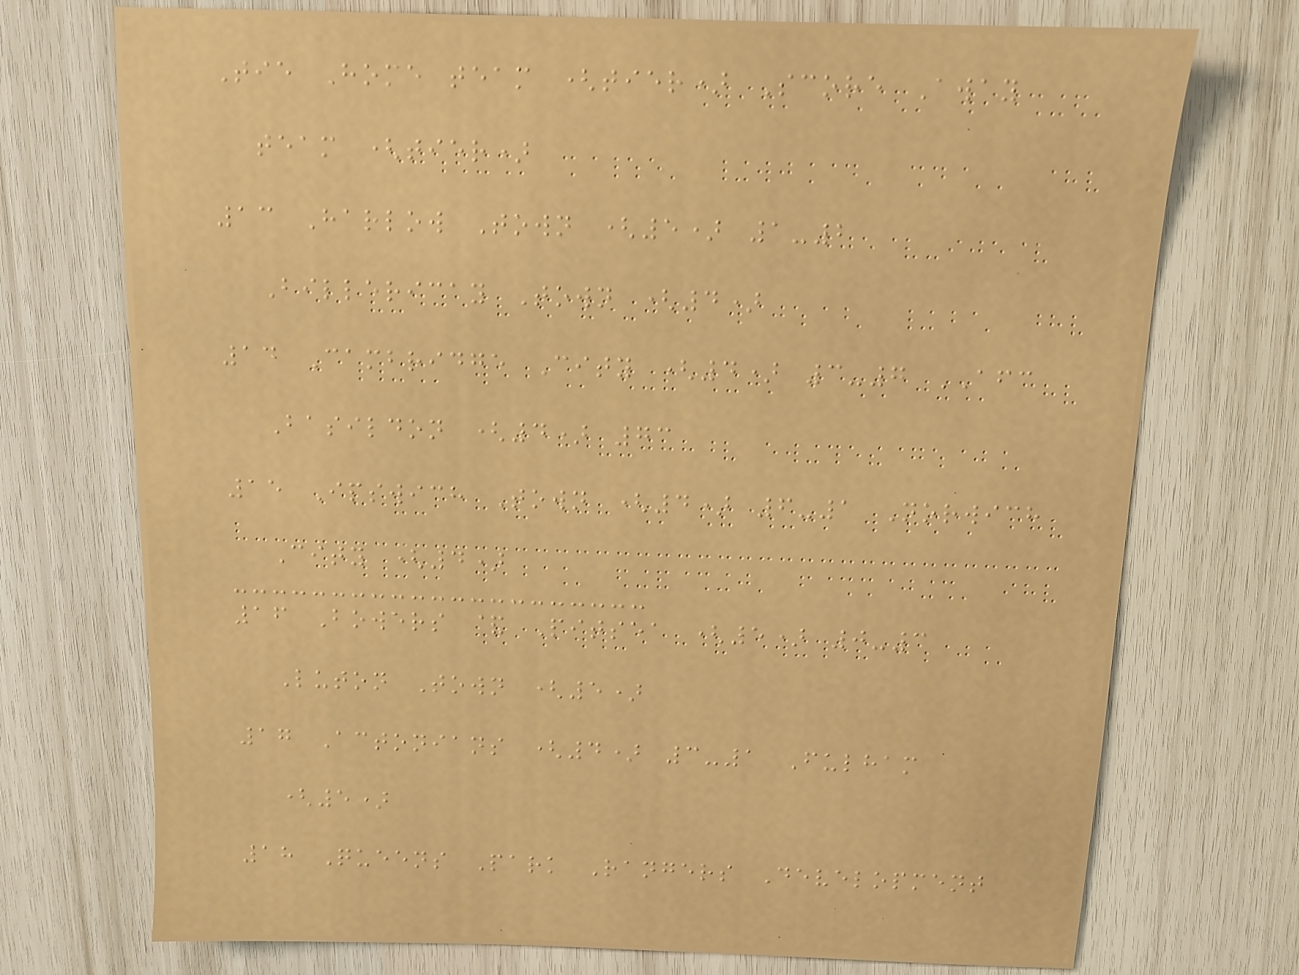Tie Home team (tier) Score Away
team (tier)
13 Harlow Town (5) 1-2
Billericay Town (4)
14 Cambridge City (4) 3-7 AFC
Basildon (4) 73
15 Ipswich Town (4) 6-1 Norwich
City (4)
16 Bowers & Pitsea (5) 0-3
Luton Town (5)
17 Actonians (4) 3-1 Fulham
(5)
18 Queens Park Rangers Development
